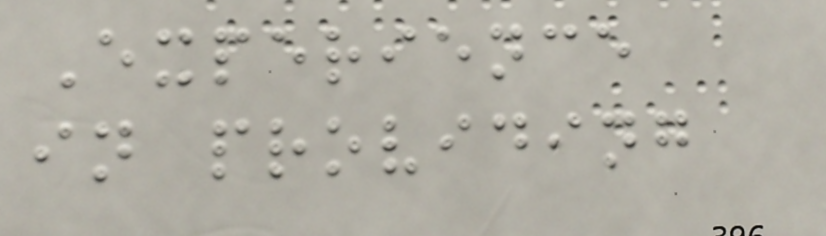Experience
in providing
